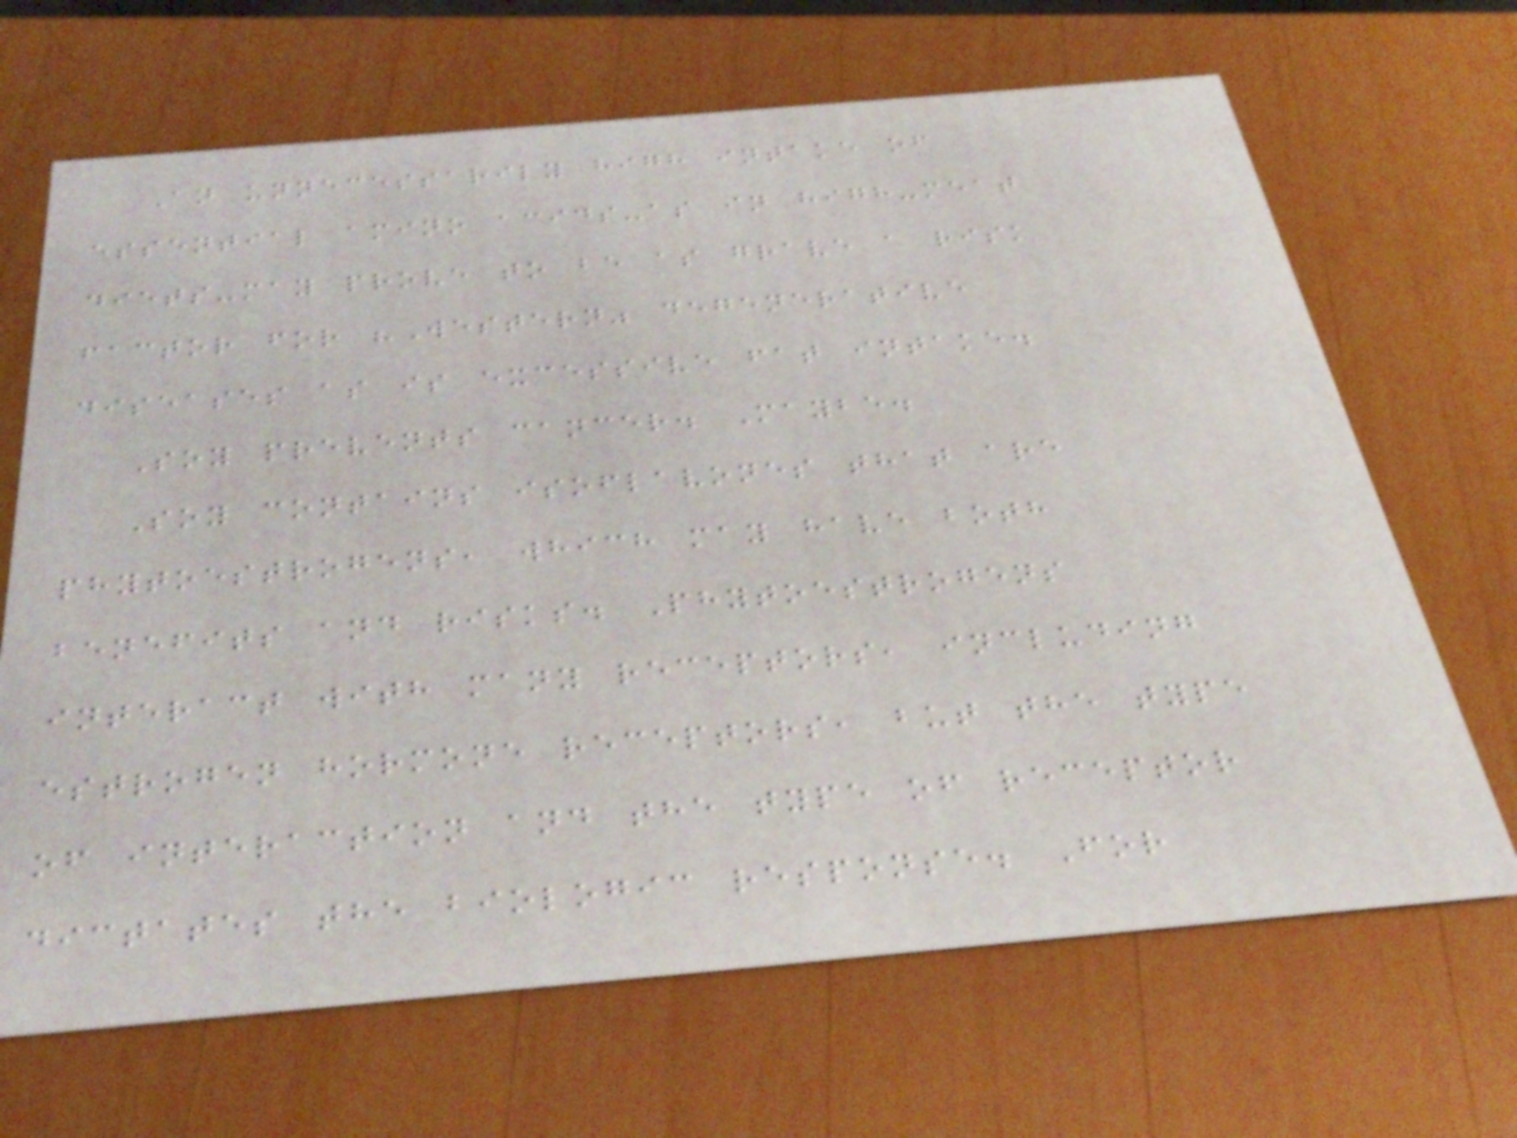An unnecessarily high intake of
essential amino acids-as in high-meat
diets-may prove to be as grave a risk
factor for "Western" degenerative
diseases as is excessive fat intake.
Soy prevents cancer. Maybe.
Soy contains isoflavones that are
phytoestrogens, which may have both
benefits and risks. Phytoestrogens
interact with many receptors, including
estrogen hormone receptors, but the type
of interaction and the type of receptor
dictates the biologic response. For
